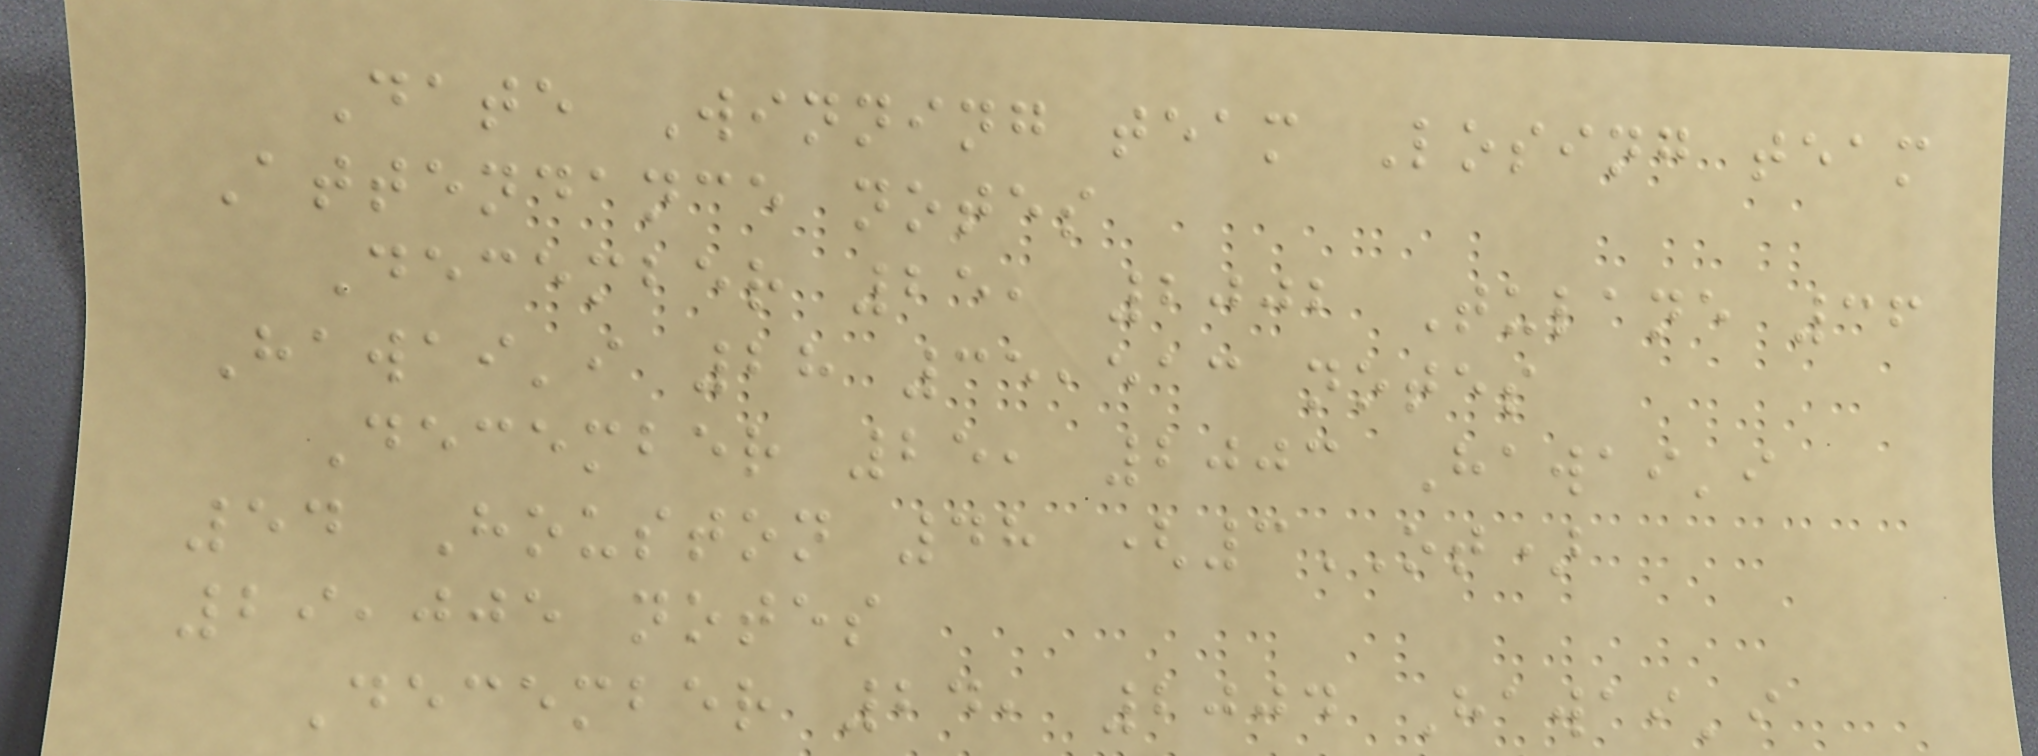Date Winning team Losing team
Attendance notes
December 25, 2002 Tulane 36
Hawai'i 28 35,513 notes
December 25, 2003 Hawai'i
54 Houston 48 (3OT)
29,005 notes
December 24, 2004 Hawai'i
